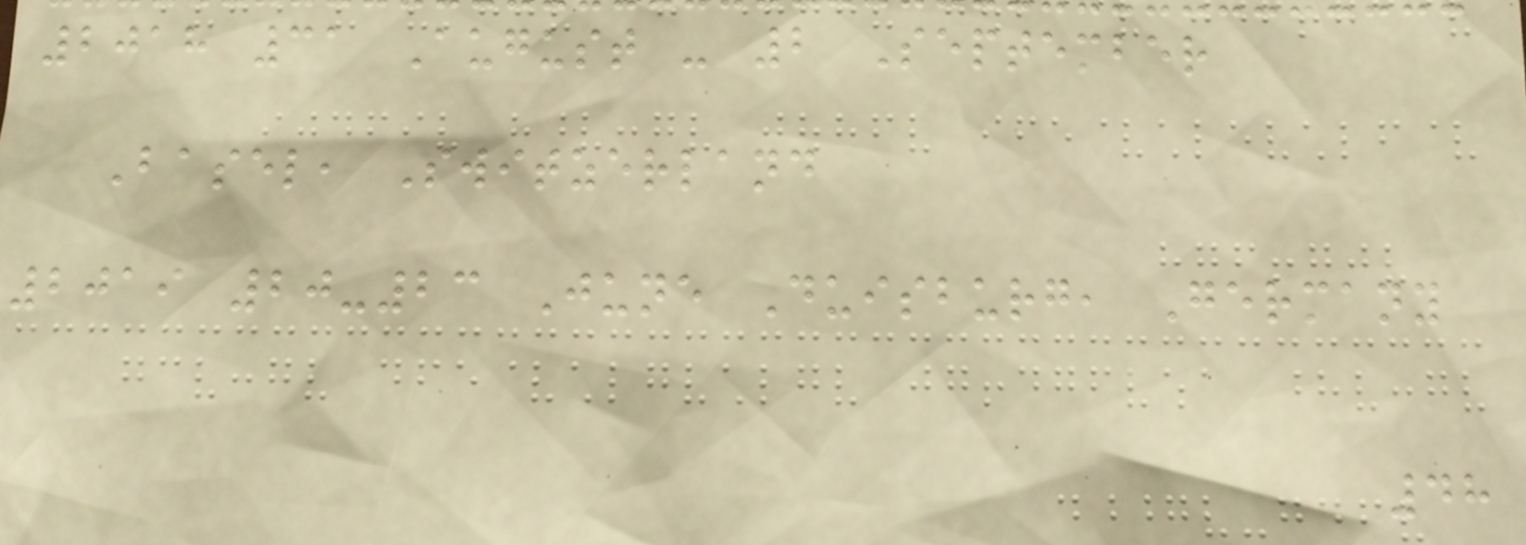2018 31 August - 2 September
Basel, Switzerland
2019 20-23 June Duisburg, Germany
48
